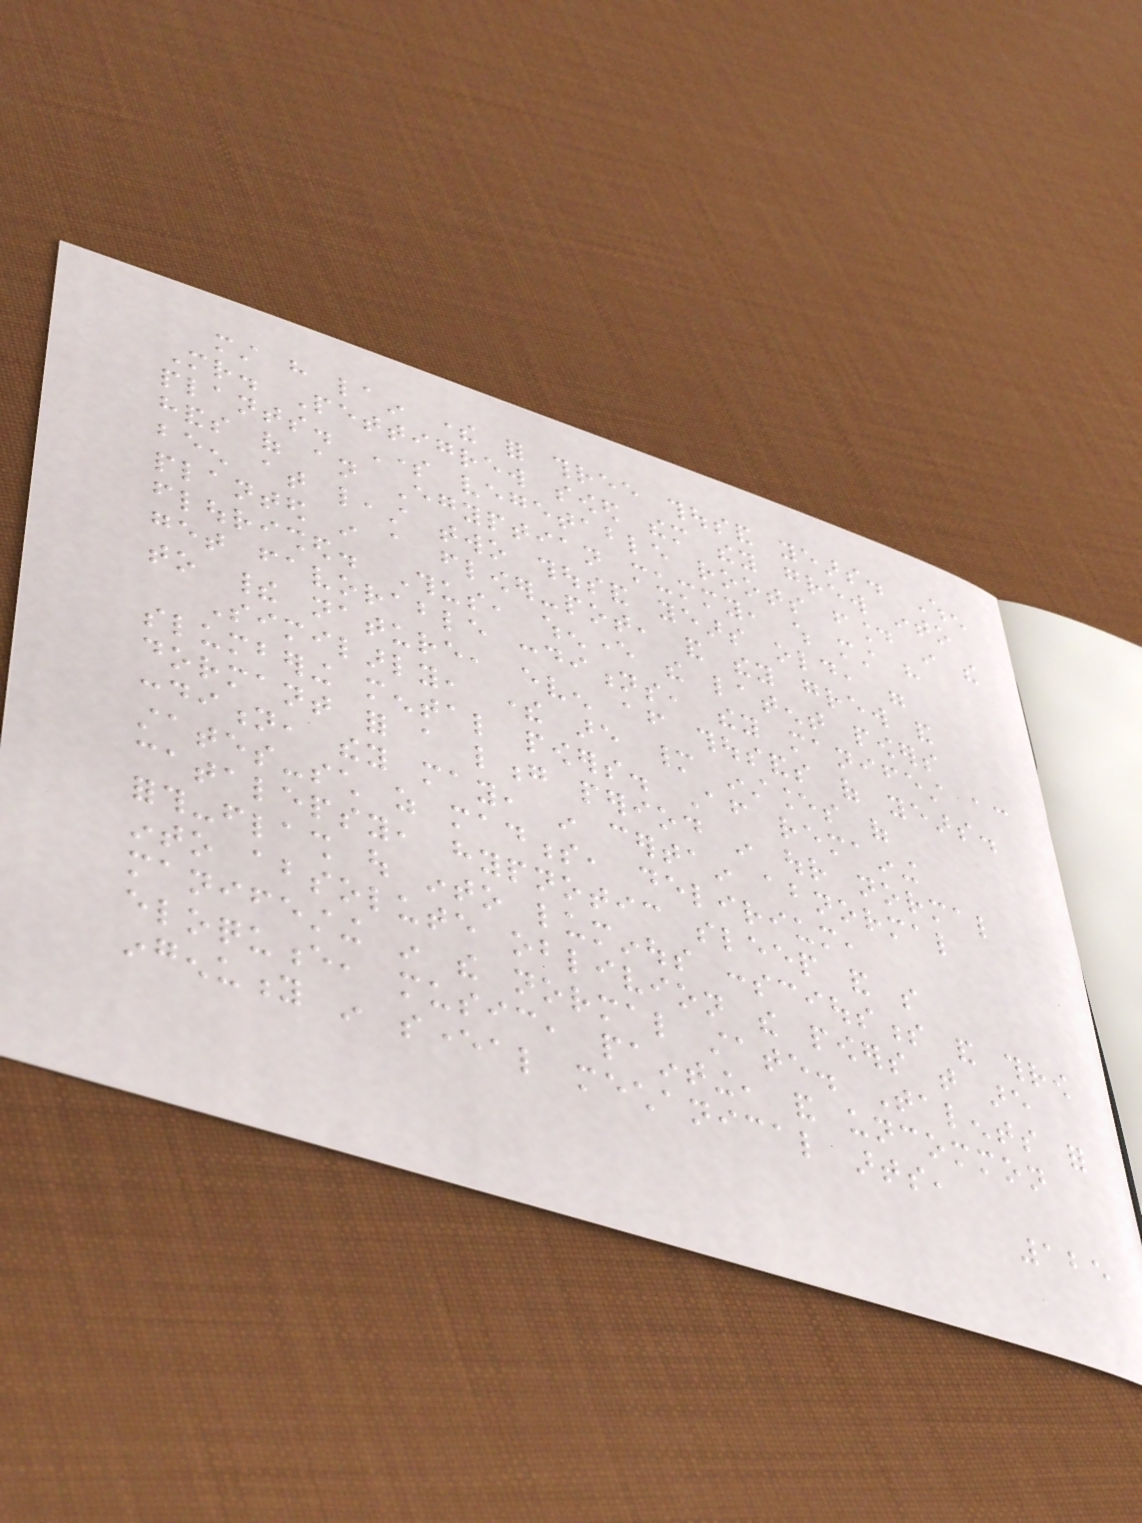must have lain there for three thousand years. When
Mr. Pettigrew sowed them they grew into
plants. Some vegetable roots found in the
hands of an Egyptian mummy, which must have
been at least two thousand years old, were
planted in a flower-pot, and they grew and
flourished. Thus, whenever the latent powers
get favorable conditions, they manifest according
to their nature, even after thousands of years.
Similarly, there are many instances of
slumbering mental powers. After remaining
dormant for a long period in our normal
condition, they may, in certain abnormal
states-such as madness, delirium,
catalepsy, hypnotic sleep and so
forth-flash out into luminous consciousness and throw
into absolute oblivion the powers that are
manifesting in the normal state. Talents for
eloquence, music, painting, and uncommon
ingenuity in several mechanical arts,
125
